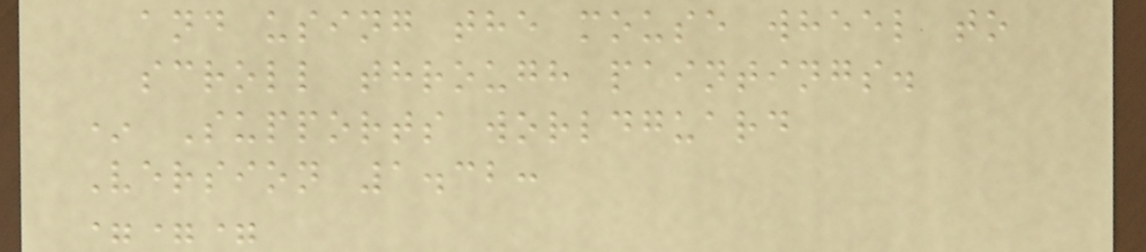and using the mouse wheel to
scroll through paintings.
* Supports worldguard
Version 1.32:
===
